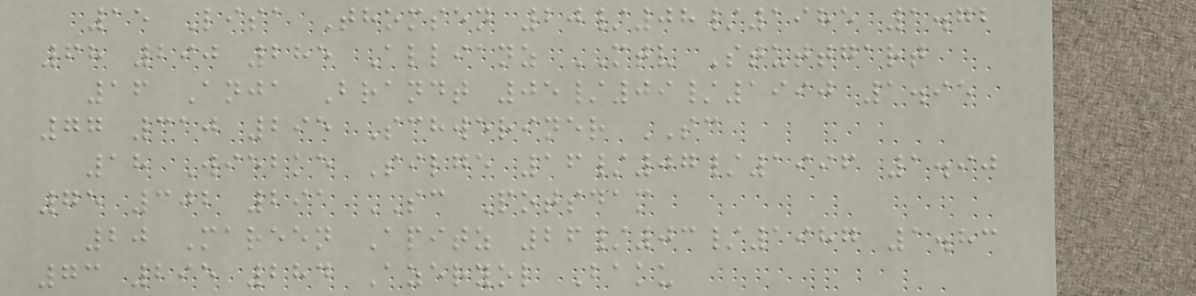15 Lisa Thomsen 20/08/1985 1.72
68 290 285 Allianz MTV Stuttgart
16 Anja Brandt 05/09/1990 1.95
77 310 295 Schweriner SC
18 Wiebke Silge 16/07/1996 1.90
75 302 291 SC Potsdam
20 Mareen Apitz 26/03/1987 1.83
73 295 284 Azeryol Baku
